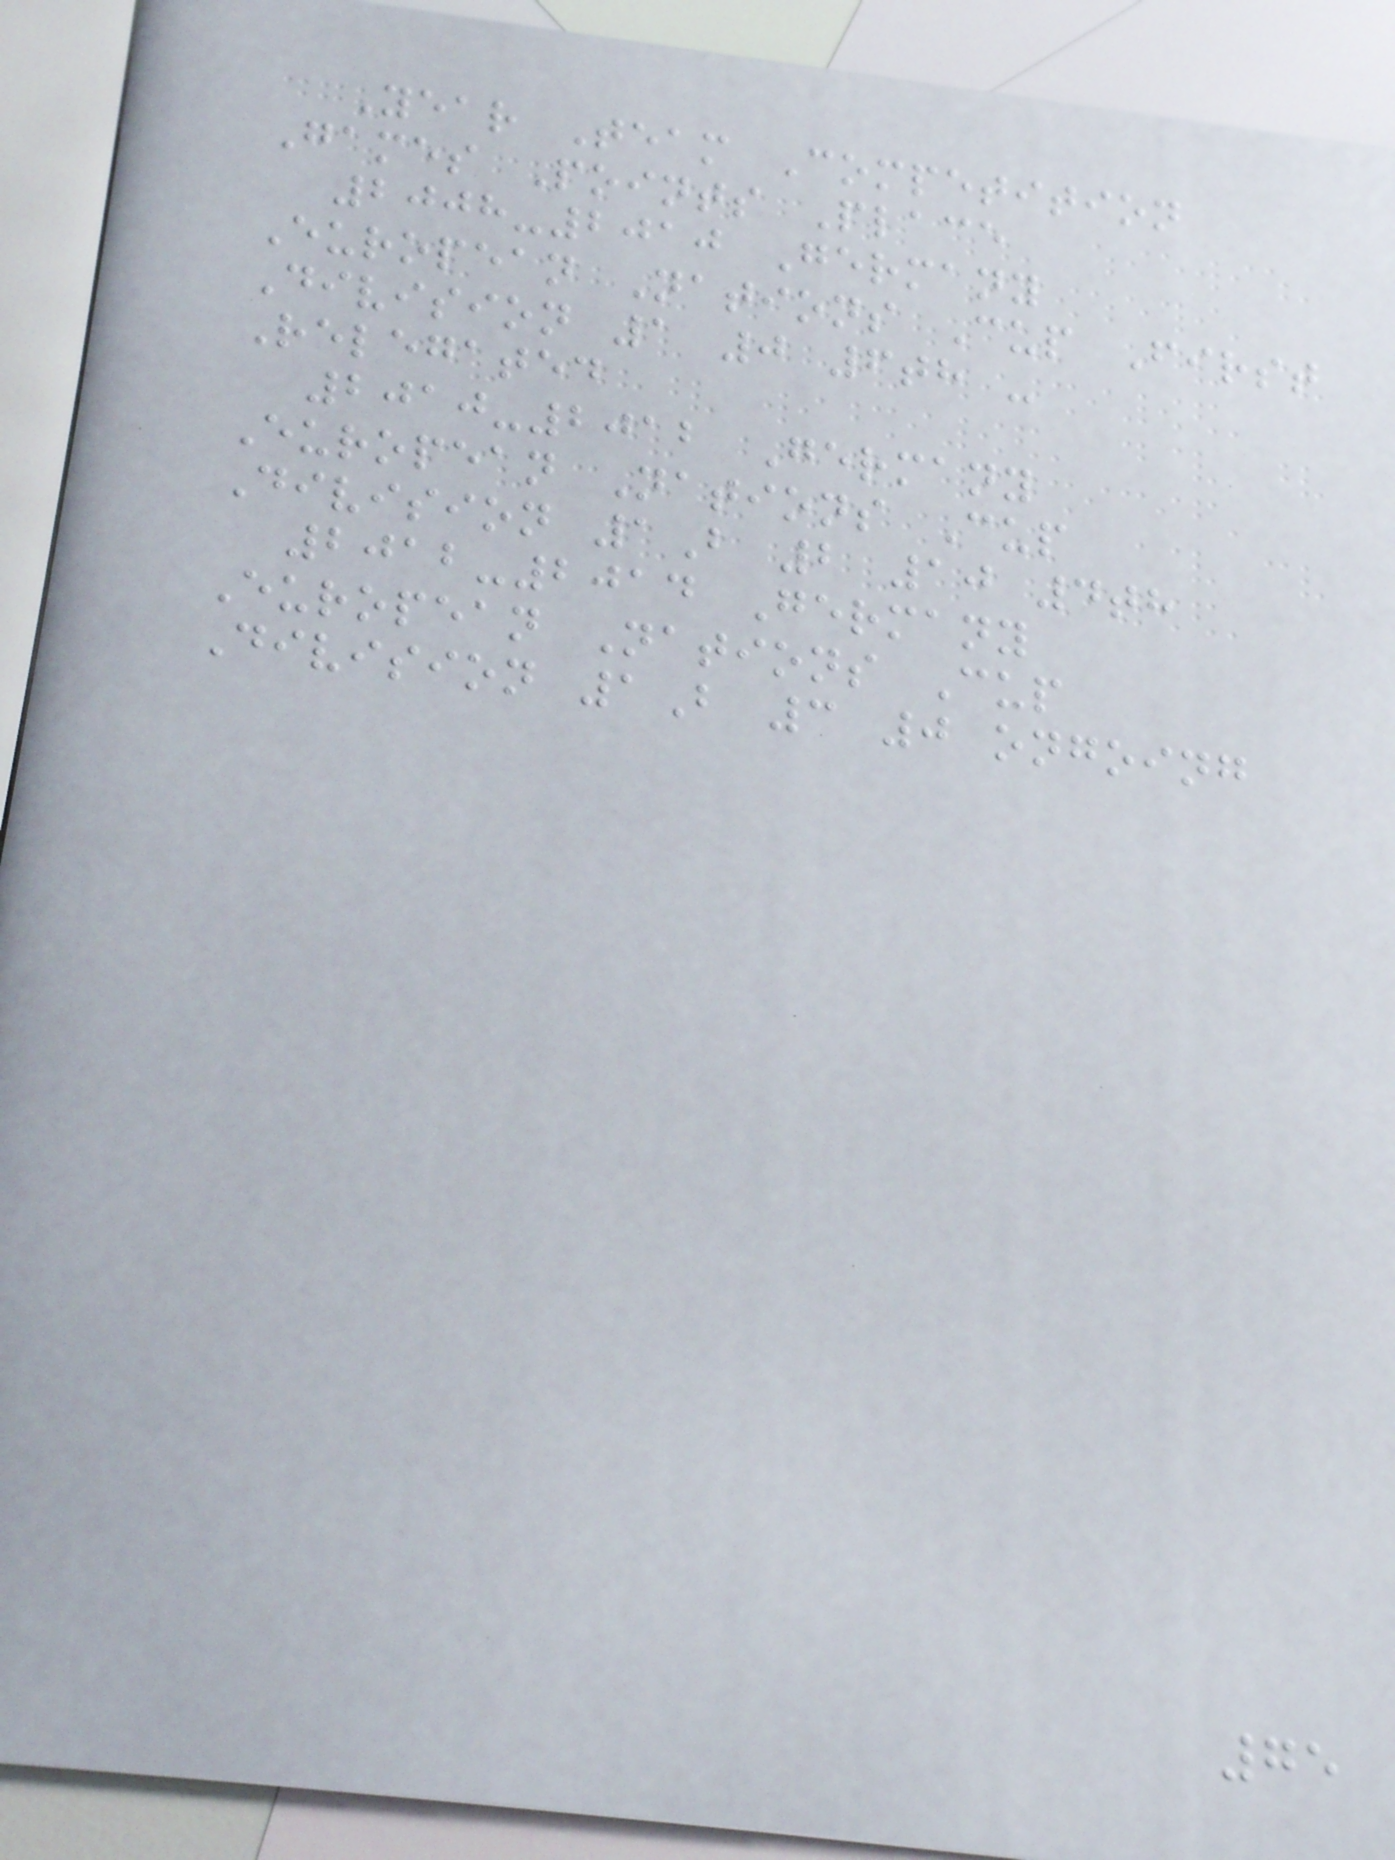Year Team Competition
Games Points Place
2008-2010 Germany
European Nations Cup First
Division 1 0 6th -
Relegated
2010-2012 Germany
European Nations Cup
Division 1B 2 10 4th
2012-2014 Germany
European Nations Cup
Division 1B 3 0 ongoing
75
